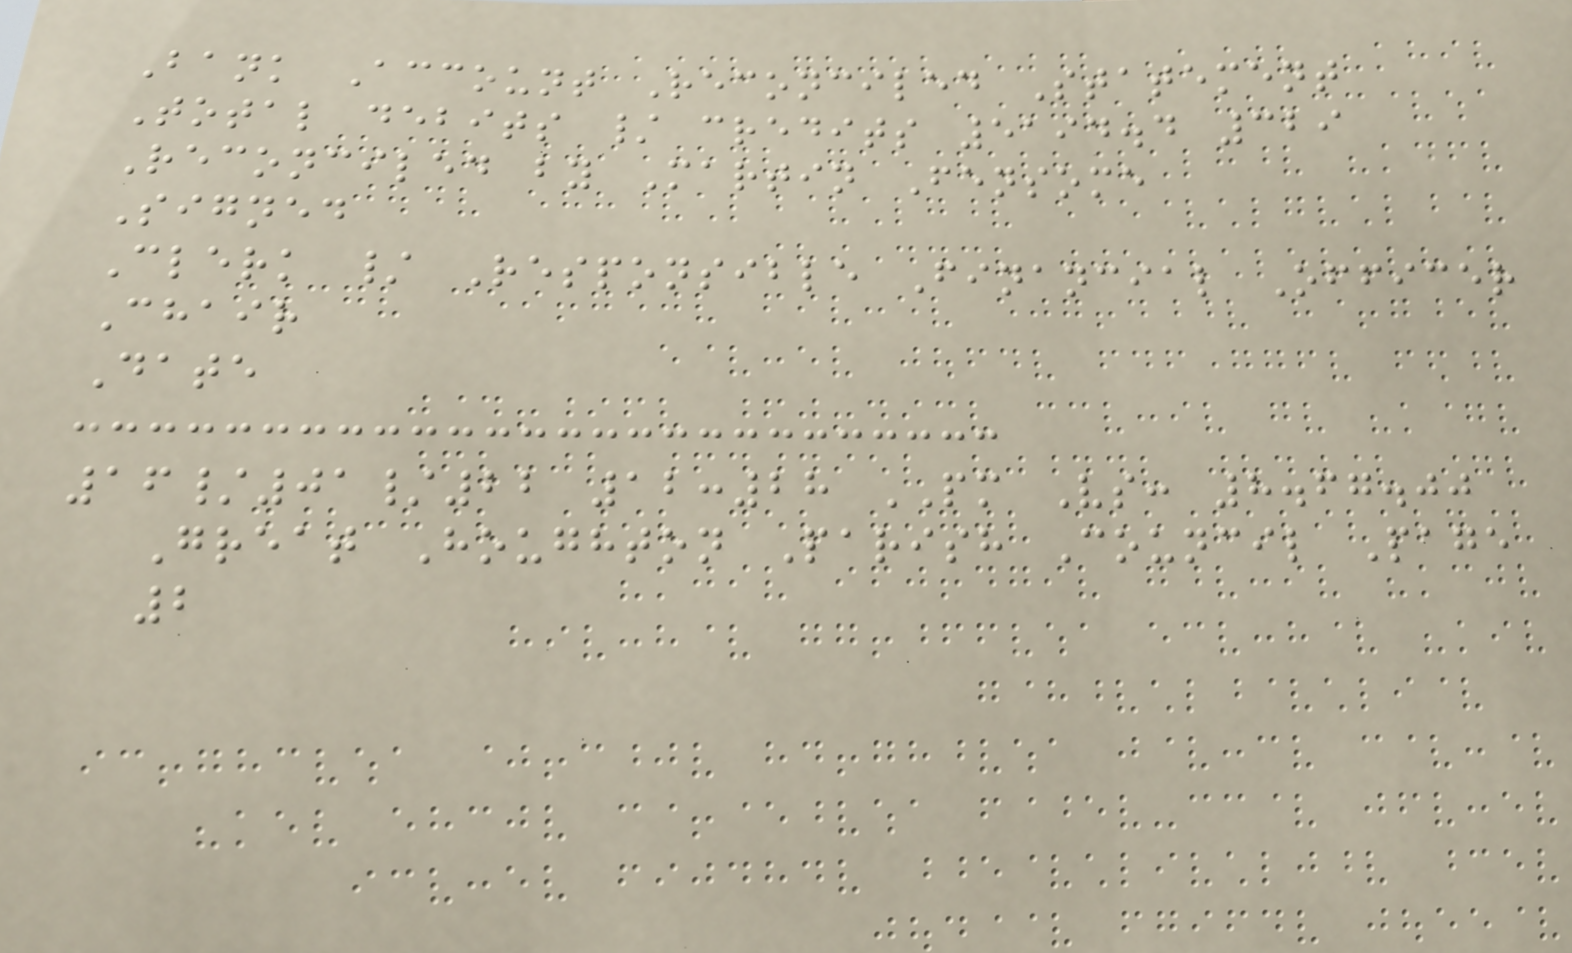Bank Account Reconciled Statement
Total debits / credits 5194.4 329
Reconciled by Martin Fensome
Signed
Clerk / Responsible Financial Officer
Chair
Date
16/01/22 12:28 PM Vs: 8.67.00
Great Houghton Parish Council Page
2
